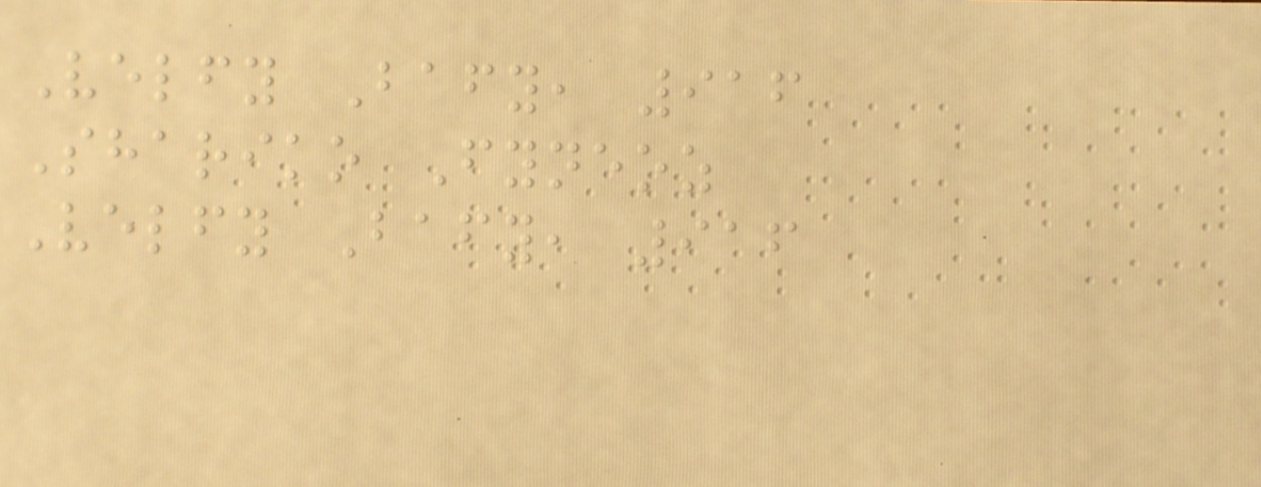Velfy Bafy, 916
Shariko Fyneoz
Velfy Bafy, 916
